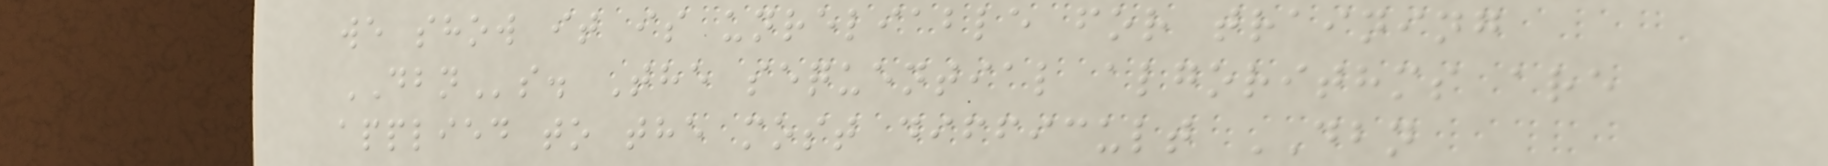we show it is unreliable for training
DBNs. The sequential algorithms are
applied to the most difficult DBN
